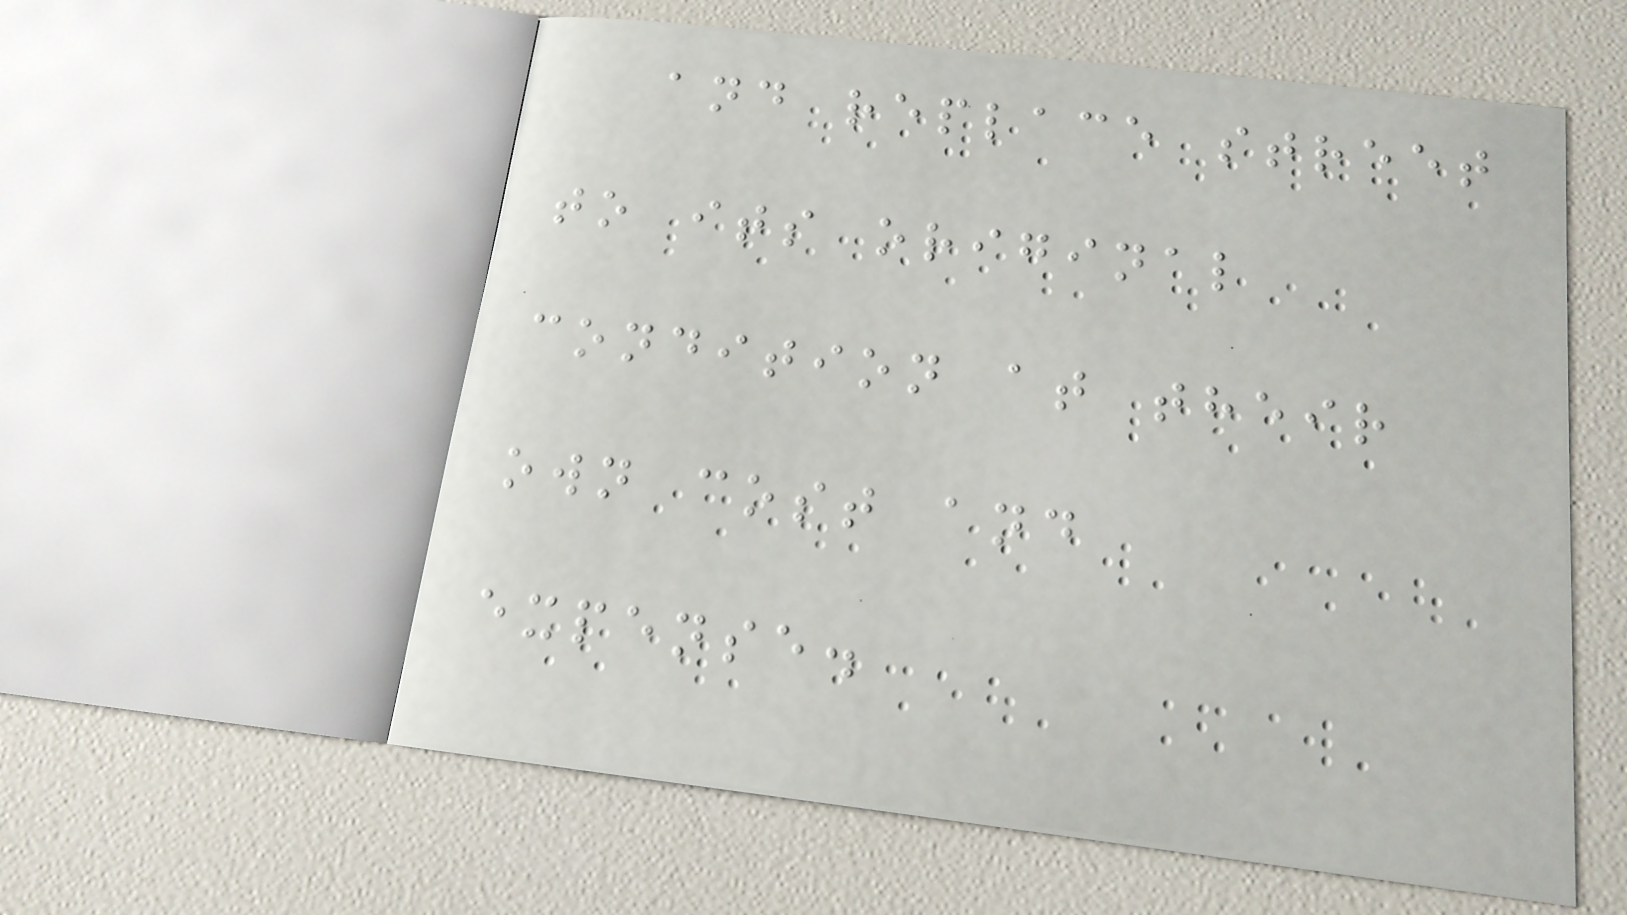and replace street
to its original
condition at their
own cost and
expense.
